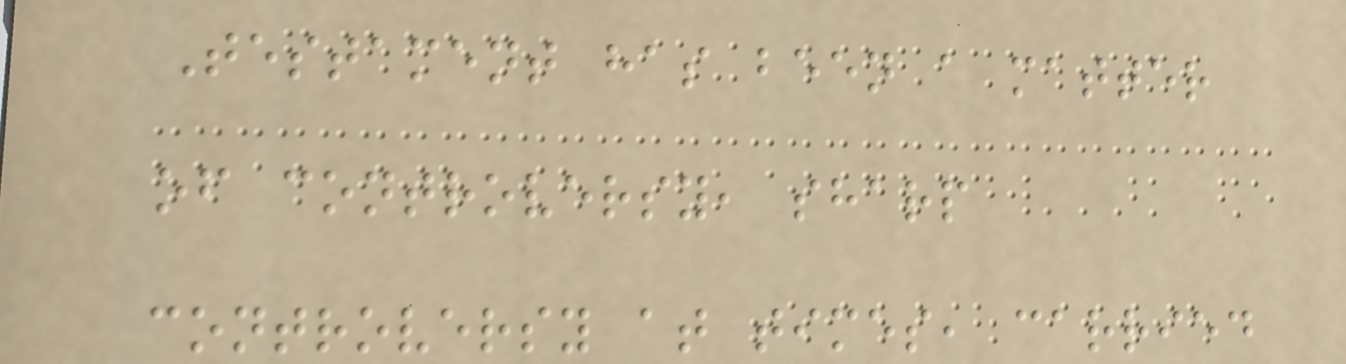Testament has been a matter
of controversy, sharp
controversy at times, carried
